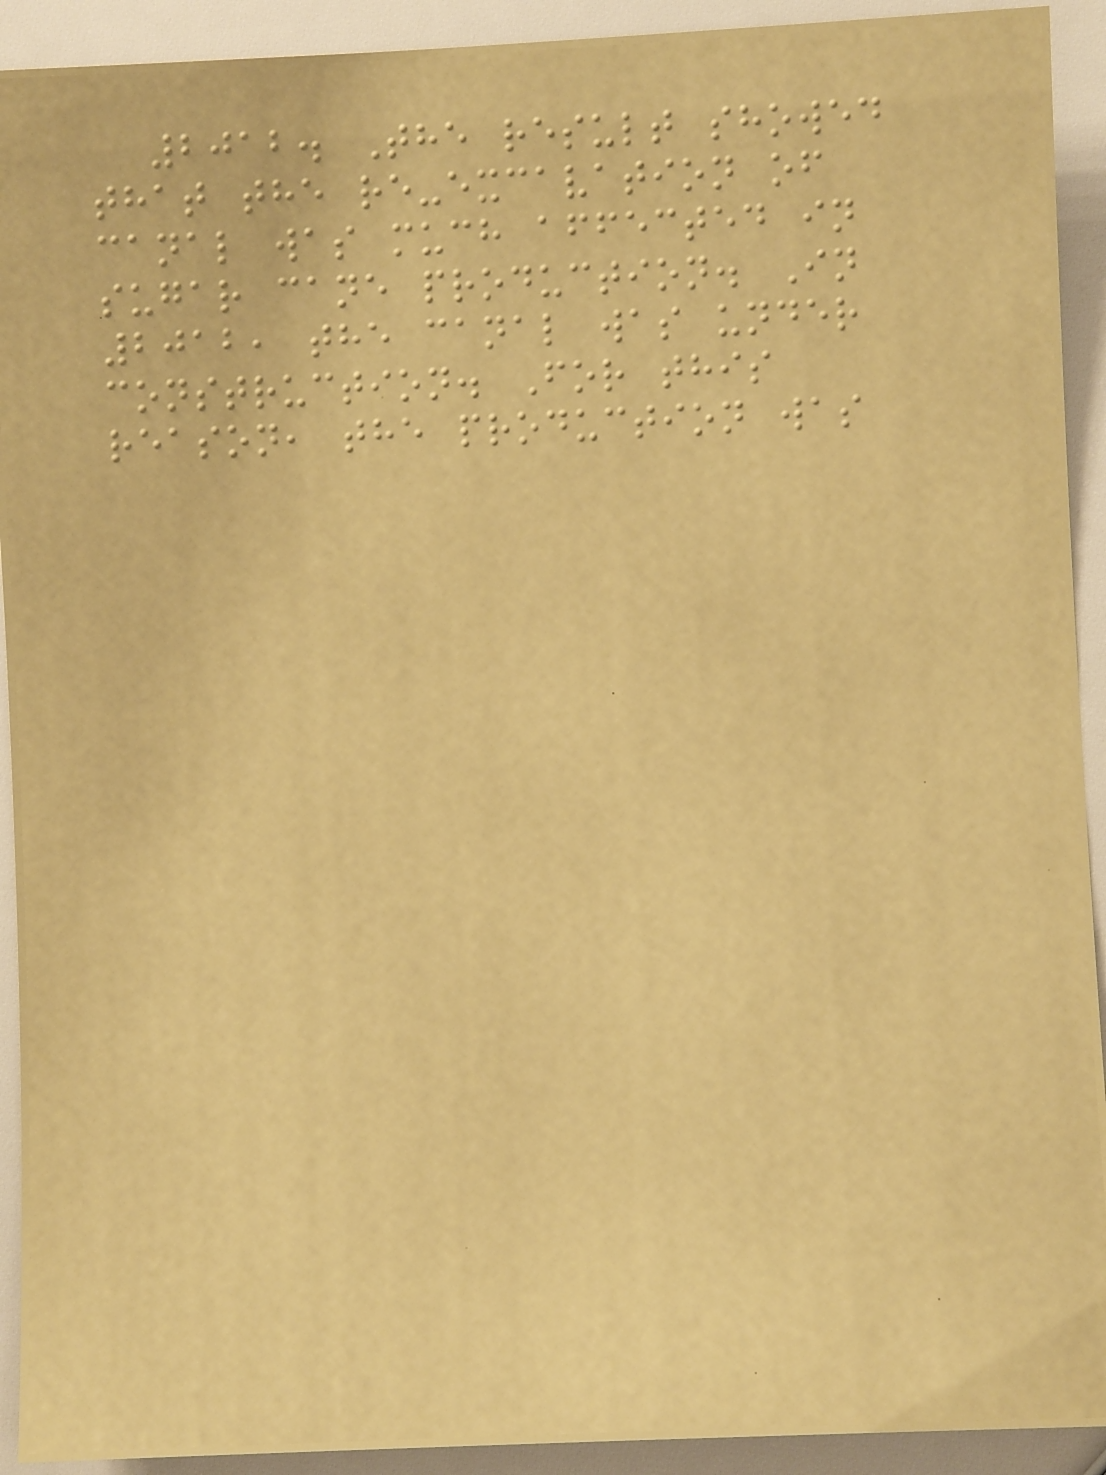2012. The result showed
that the re-excavation of
canal was much affected in
sugar cane production. In
2012, the canal was under
construction. For this
reason, the production was
